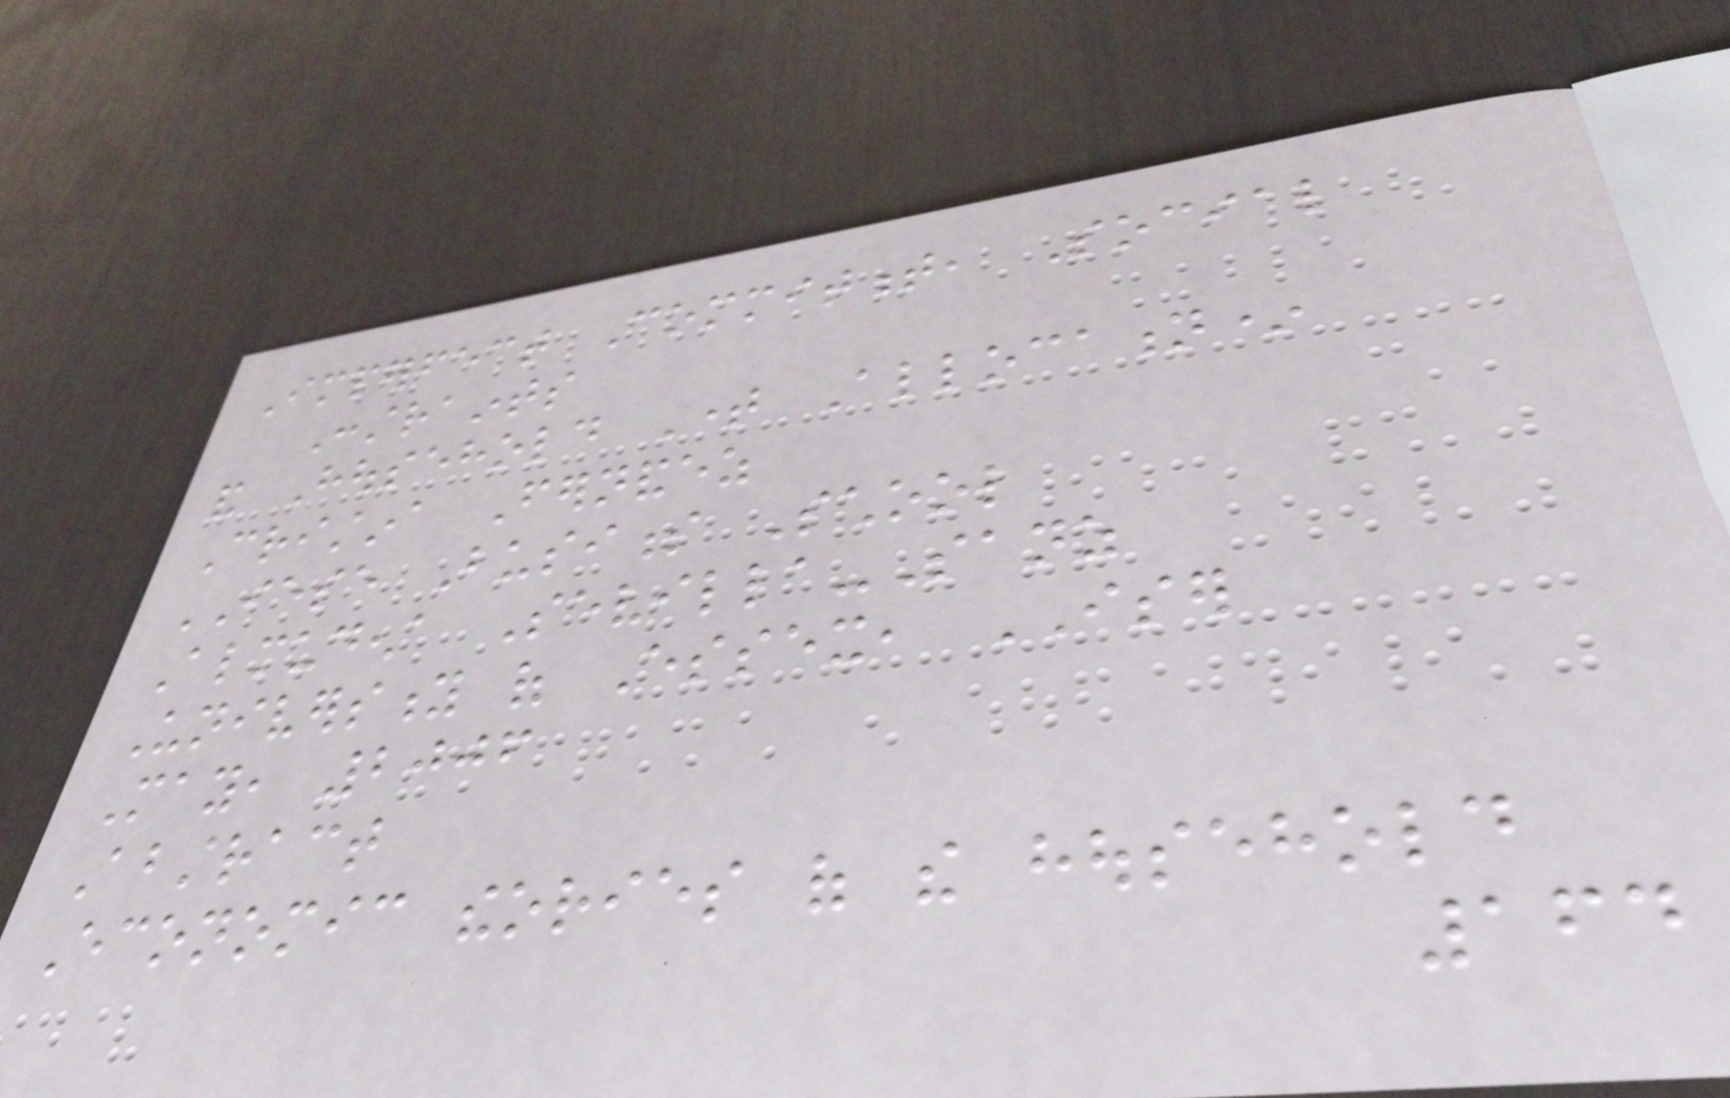Imperfect Commitment, Social
Constraints
and Household Time Allocation*
Cristina Fernandez
IESE Business School
Almudena Sevilla-Sanz
University of Essex, ISER
May, 2006
Abstract
Economic theories of the household
164
